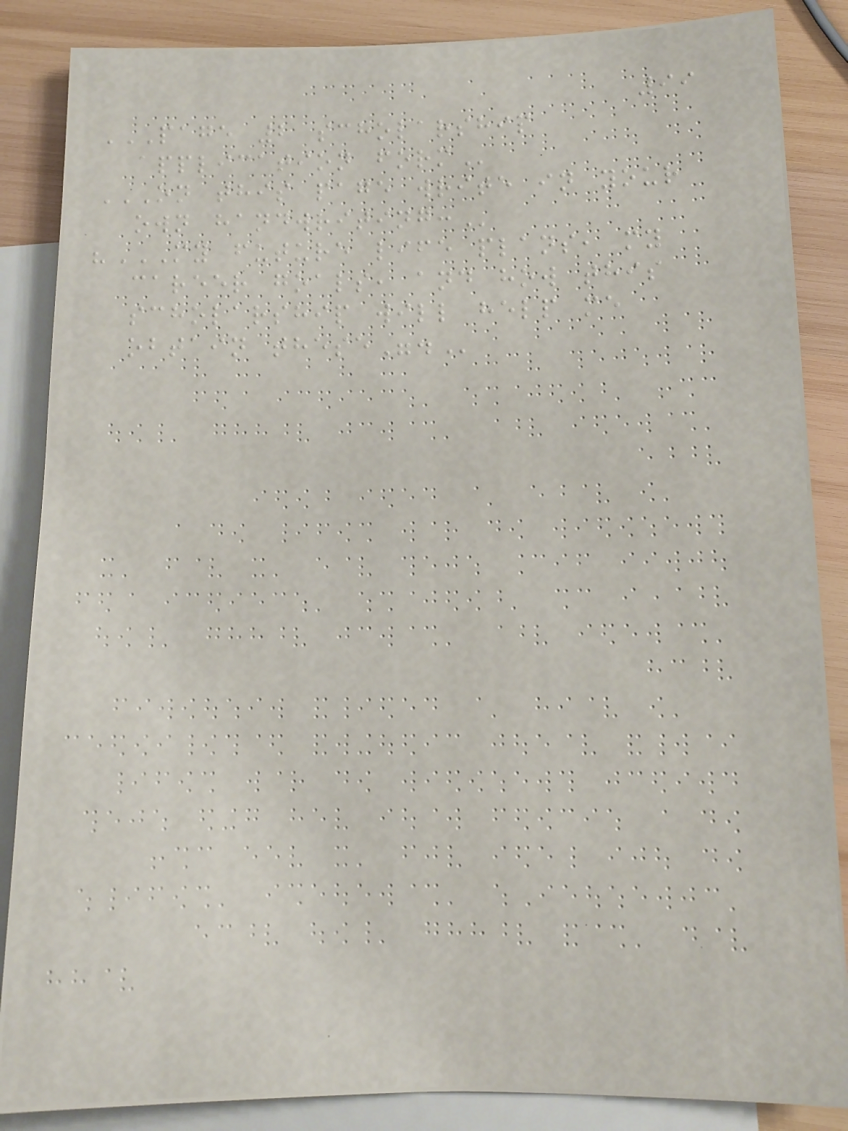99
PAGE 2 SCHOLARSHIP
APPLICATION FORM
ON THIS PAGE WRITE IN YOUR
OWN HANDWRITING:
"MY FUTURE LIFE PLANS, MY
CAREER GOALS, AND HOW THIS
SCHOLARSHIP WILL HELP ME
OBTAIN THESE".
